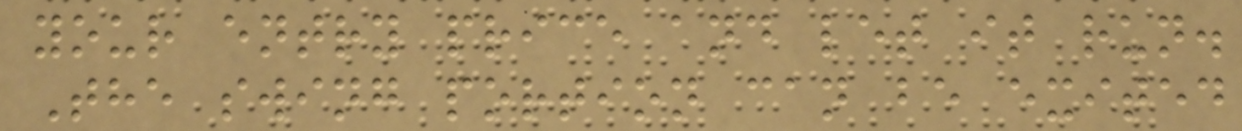your entry price and let it run.
The swing portion can be exited
